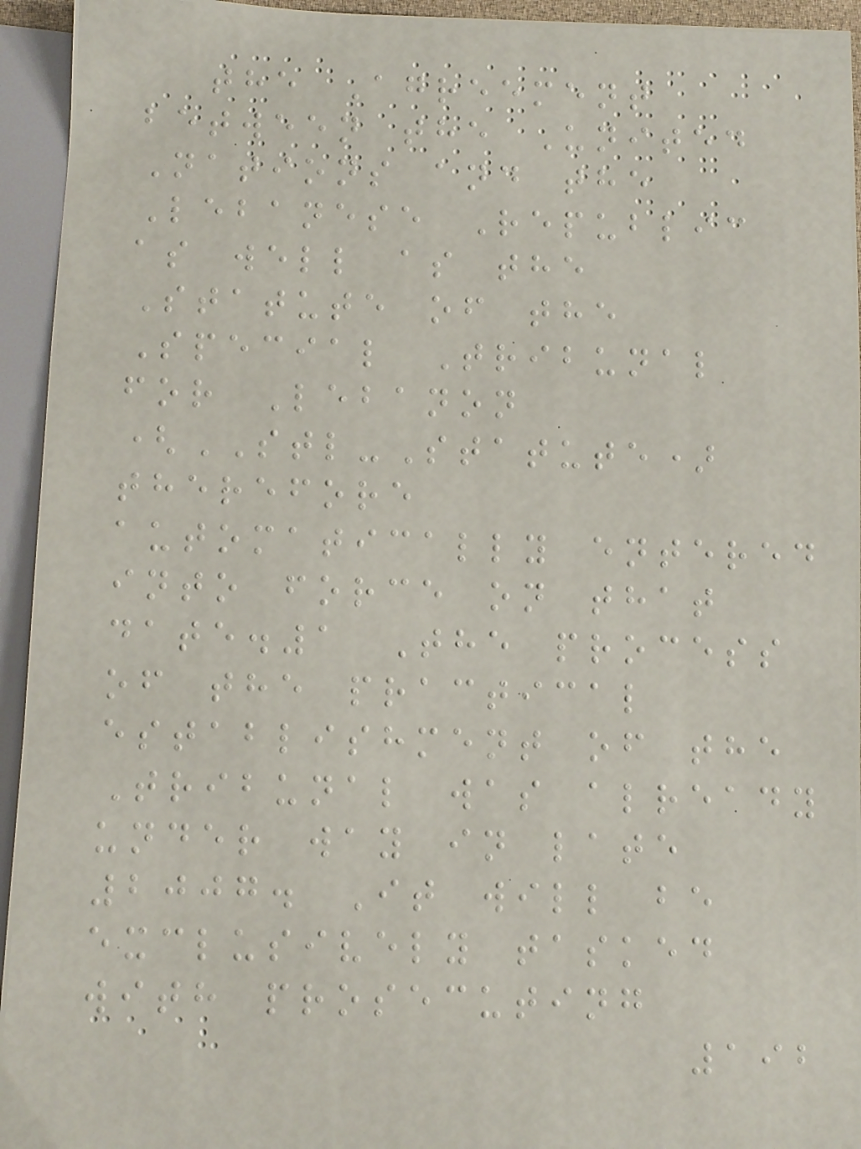the Agreement
between the United
Nations and the
Lebanese Republic
as well as the
Statute of the
Special Tribunal
for Lebanon
(STL-Statute)
therefore
automatically entered
into force on that
date.1 The process
of the practical
establishment of the
Tribunal was already
under way in late
2007. It will be
exclusively tasked
with prosecuting
192
